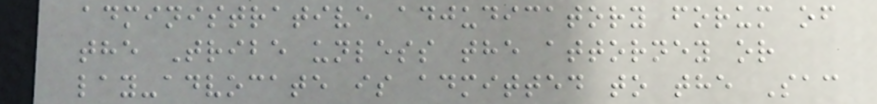administrative adjudicatory forum of
the Tribe unless the attorney or
lay-advocate is admitted to the Sac
